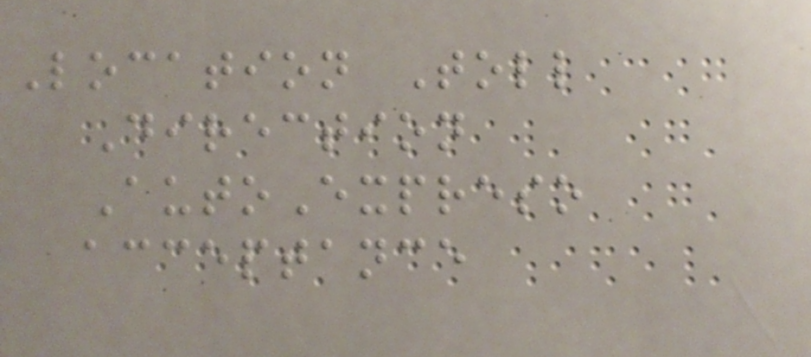Location Toll
Direction
AutoExpreso
acceptance
